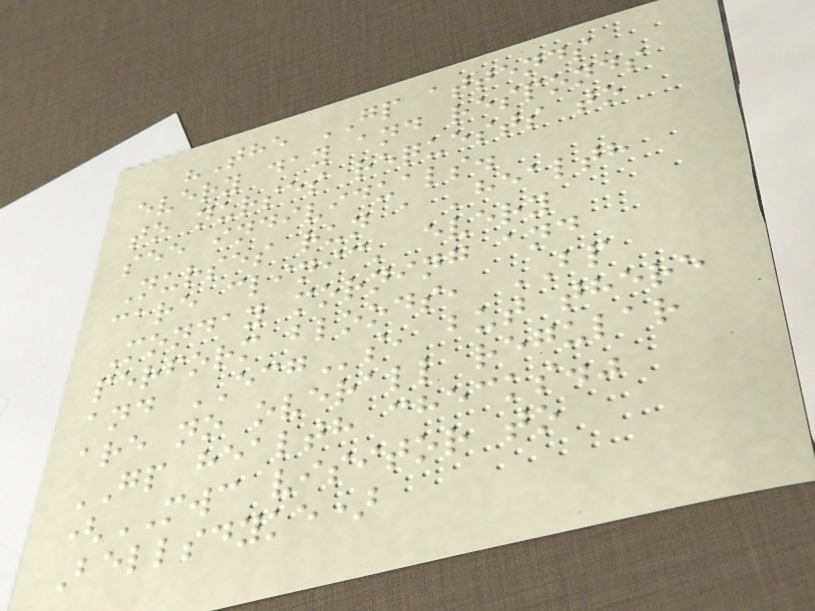"The GP attends
every day and responds
to nurses requests to
see individuals.
Nurses run a 'health
care clinic' every
Monday morning and
perform bloods, BP
and ECGs, but there
are no overall regular
GP health checks."
(MWC visitor to
Bellsdyke)
